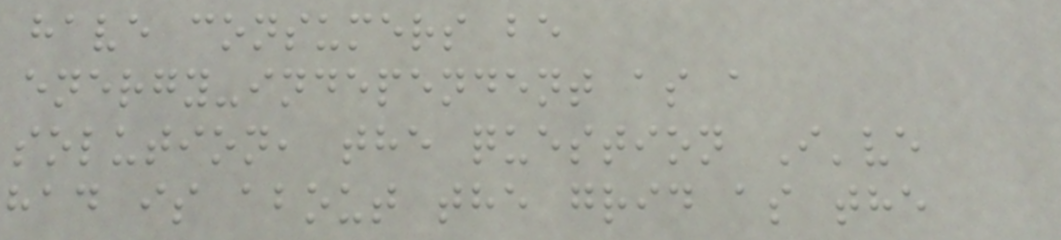have consumers be
energy-independent as a
solution, the question I've
had is about the grid as the
